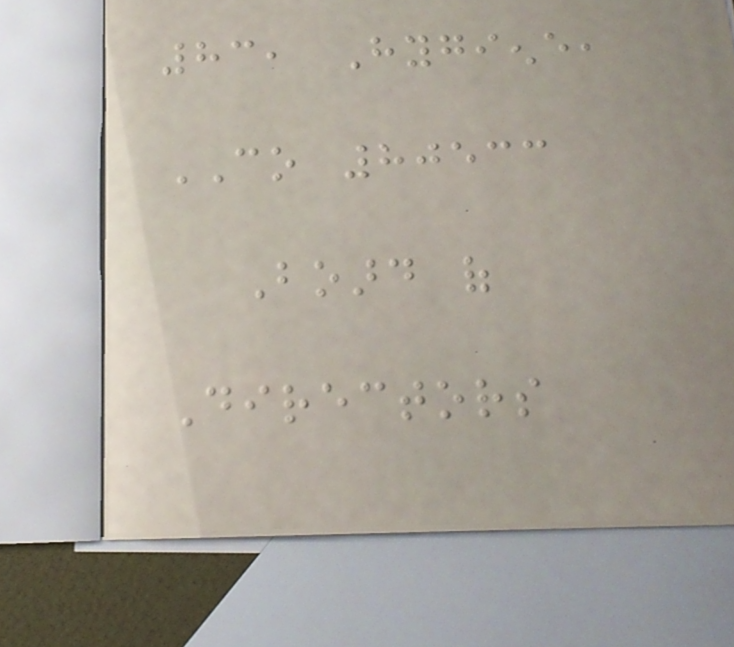83, Hygiene,
CO 80533
Board of
Directors
